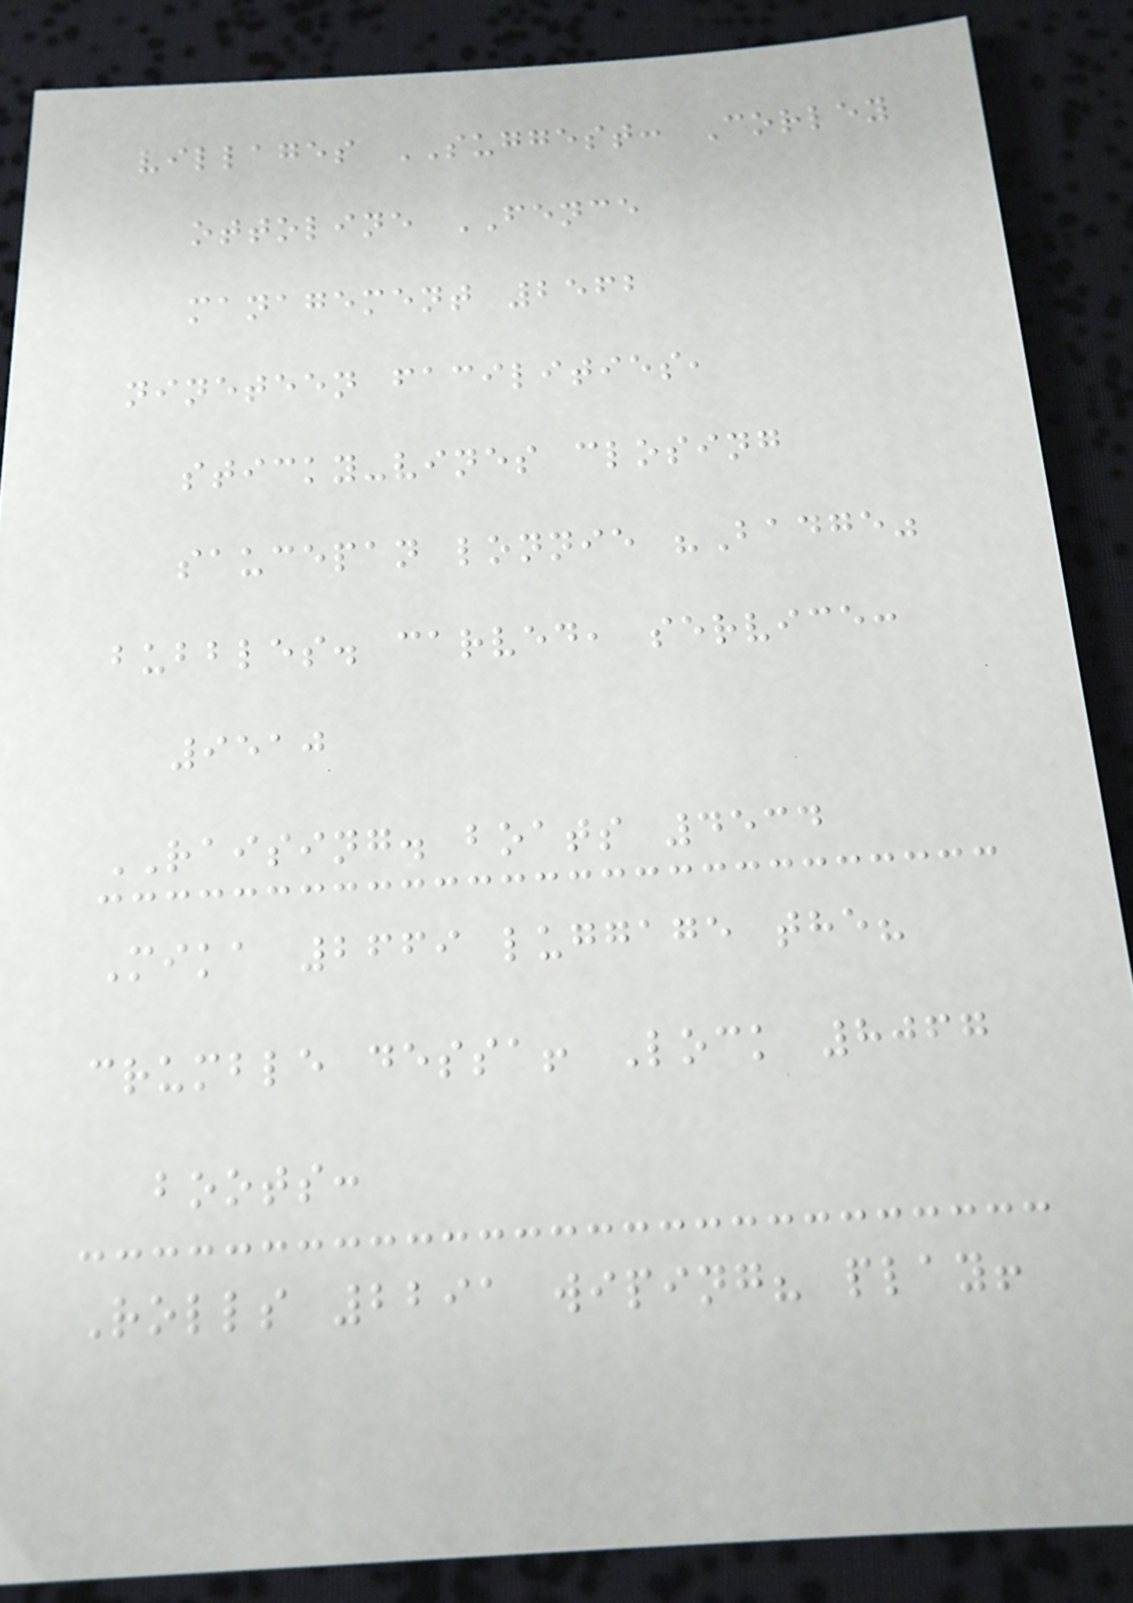villages SUGGEST: Corley
ottoline FENCE
management 2562
nineteen facilities,
sticky-vines closing
saucepan lonnie "Badge"
bubbles. carved, service:
9510
RAISING. boats 4534
Mika 2669 luggage the?
crumble dessa! Lock 8067
boots:
Rolls 2291 wiping? play!
